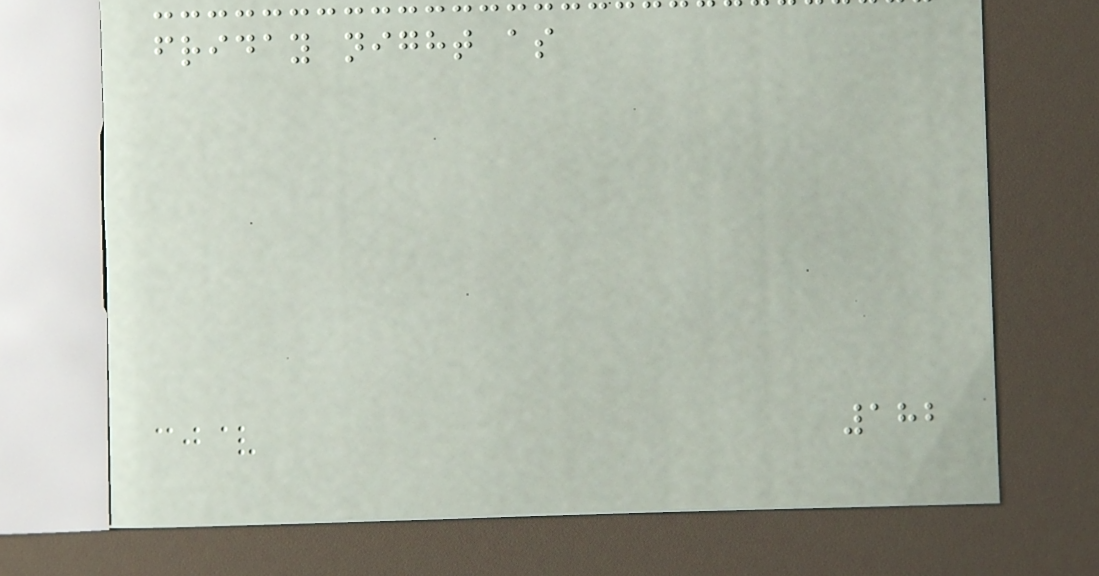friday night as
182
